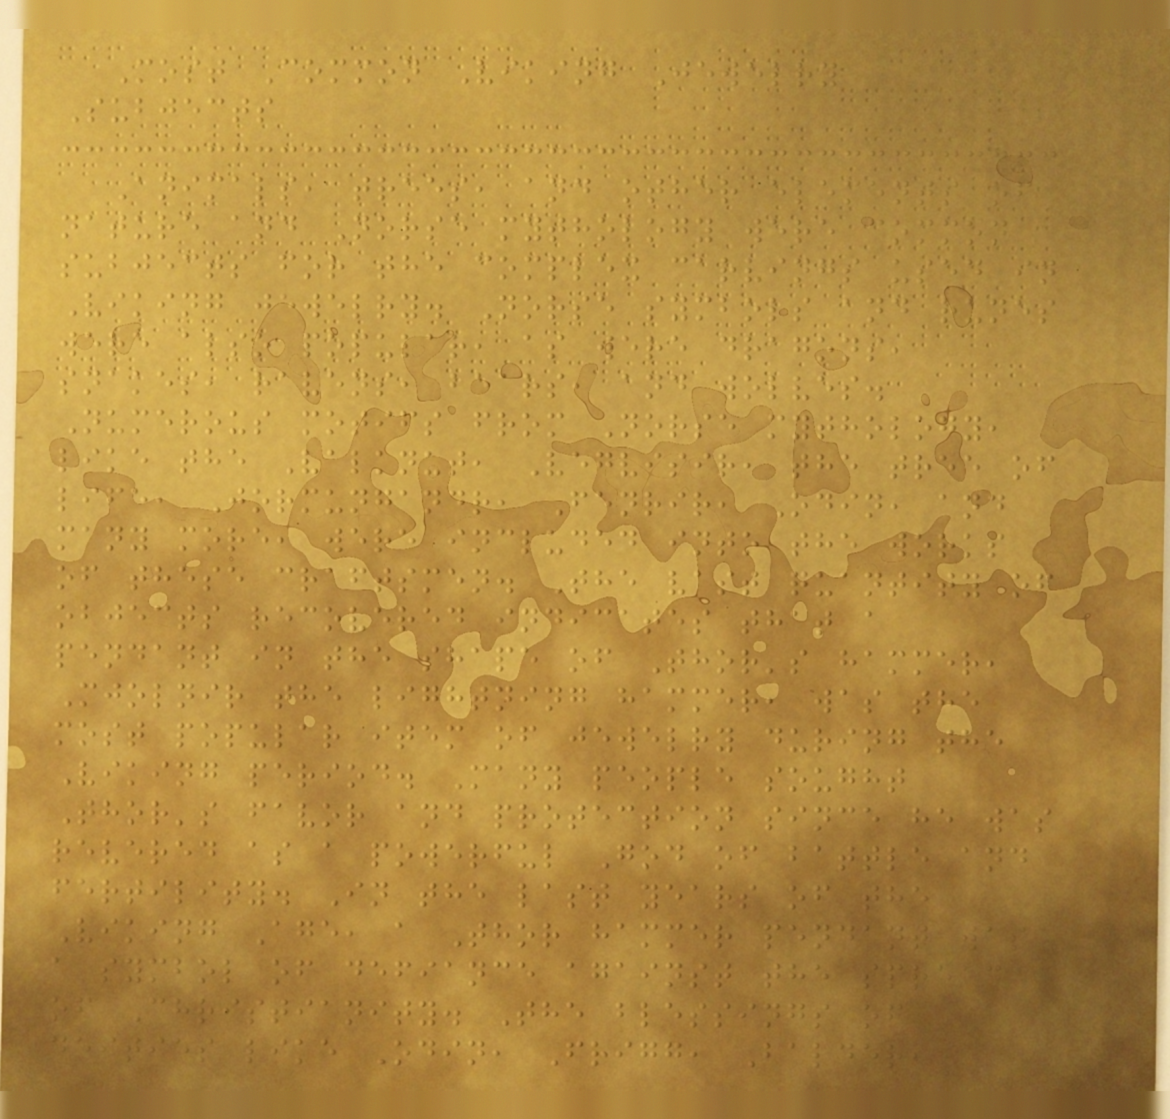Most Common Viking Jewelry
Subjects
Animals, trees, and other elements of
nature and Norse mythology were common
subjects for the complex carvings used in
Viking jewelry. Norse symbols and runes
were also popular, as were dragons,
snakes, ravens, bears, and wolves.
Numerous motifs from Norse mythology,
like the Valknut, Vegvisir, the tree of
life, Jormungandr, Fenrir, Odin, and
many more, were included into the works
of these craftsmen. The vast quantity of
objects recovered indicates that a
pendant in the shape of Thor's hammer,
Mjolnir the lightning hammer, was the
most popular item of jewelry during the
Viking period. Many people sought
Thor's favor and protection since he was
revered as a powerful God of battle and
fertility. In the last years of the
Viking Age, a Thor hammer pendant was
a symbol of defiance against the spread
of Christianity. The blessings of
deities like Odin, Frigg, Balder,
